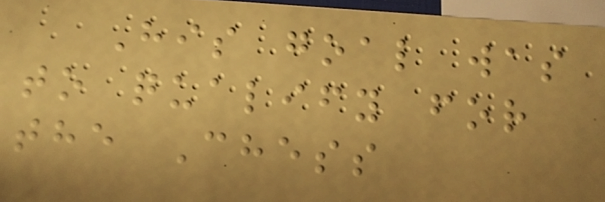His goal was
to qualify for
the Chess
